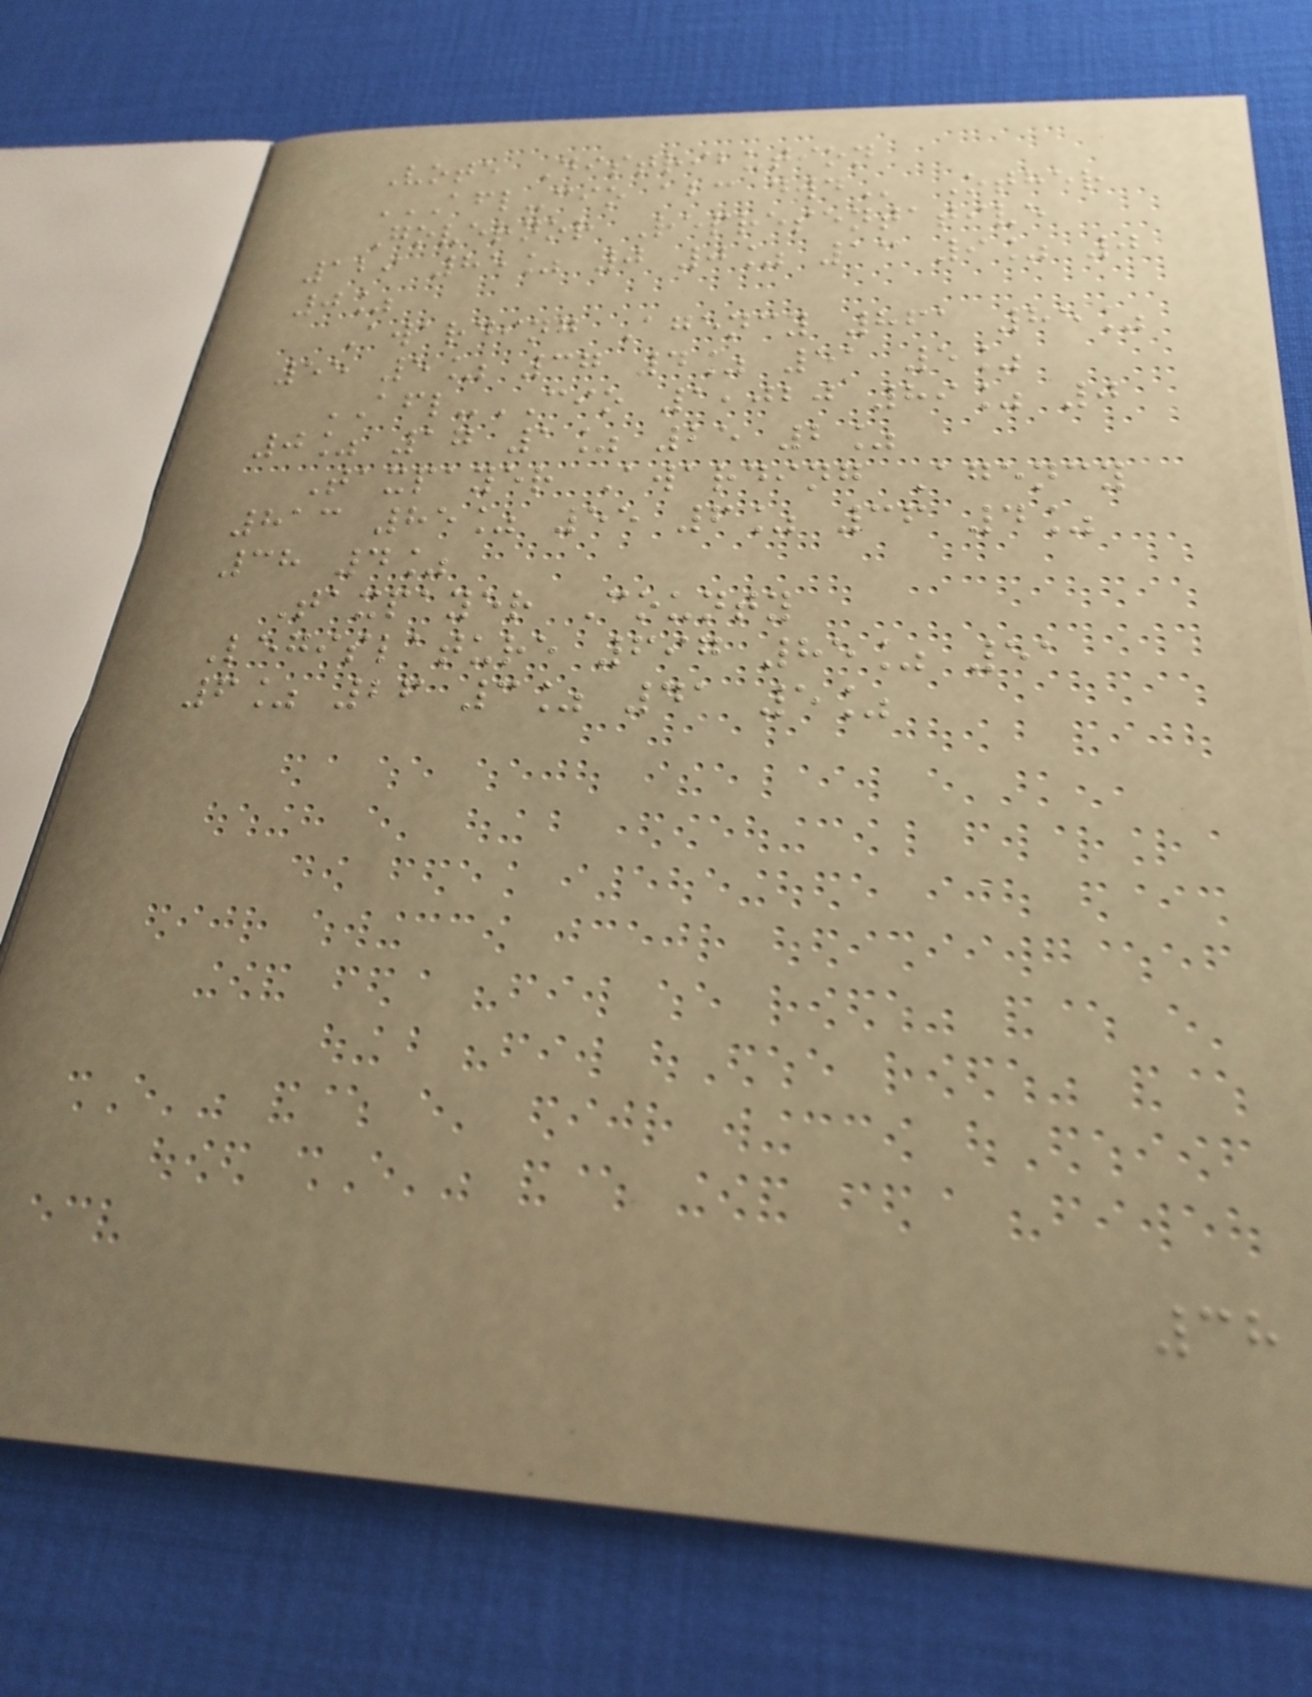Vote Distribution
AFL-CIO ABC DWD Other
Governor Representative
129 85% 0 0% 13 9% 0
0%
Awarding Agency 861 85%
55 5% 37 4% 51 5%
AFL-CIO 1,020 89% 0
0% 17 1% 25 2%
Taxpayer Awarding Agency
813 85% 55 6% 36 4%
38 4%
Taxpayer County
Legislature 697 85% 51
6% 26 3% 41 5%
38
